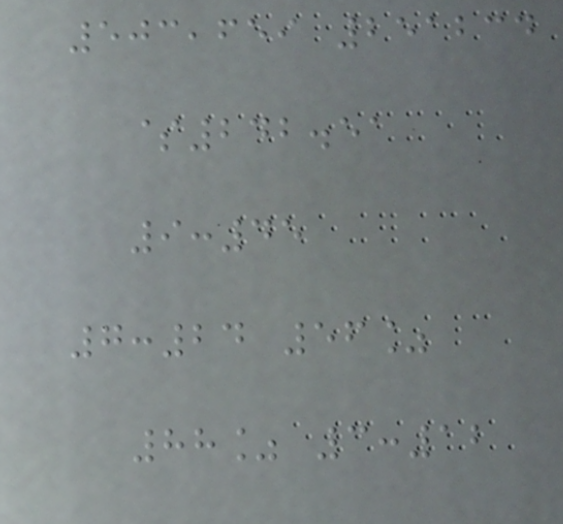503,659 251234
$242.51
9:45
7:24 56%
88% 3:12
